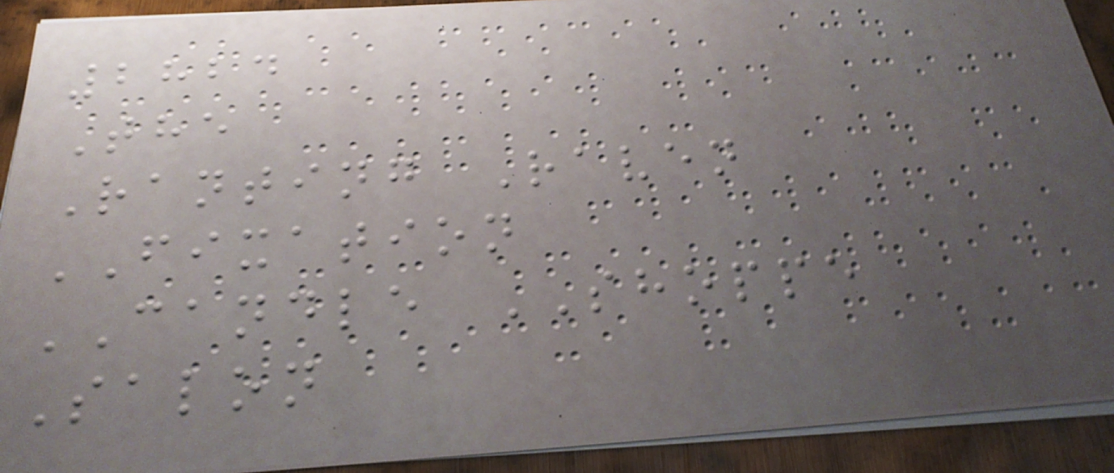2824
The
Ranting Raven
FIXATION
CANDLE SHOPPE
Salon
